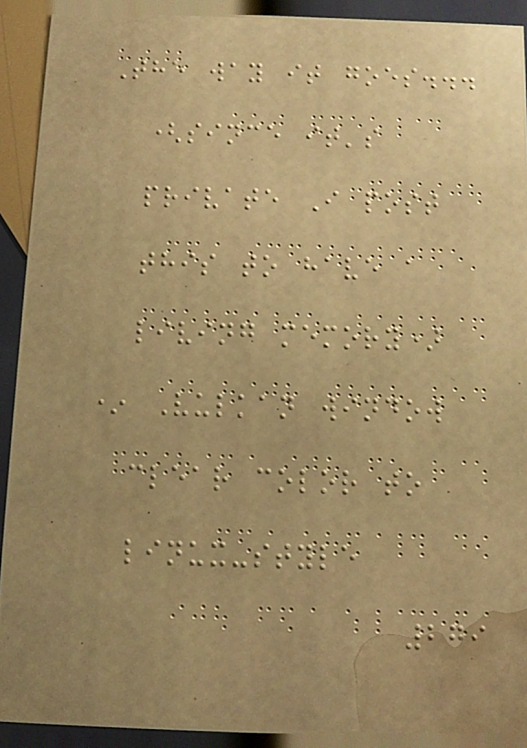The way it goes...
(since it's
private I post
this to have a
living memory)
* Vulkan window
clear color to
linux-style
279
